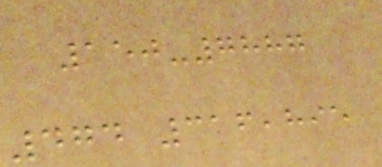150-7887
474 316,895
